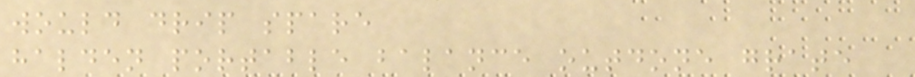would drip spare
halden portable balance outdone grate
